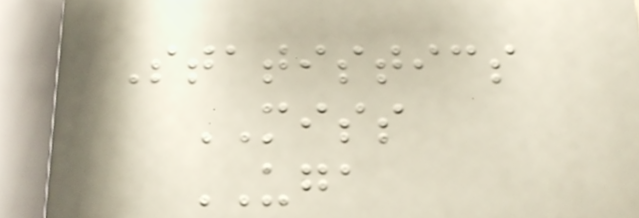Statistics
MISS
UGA
